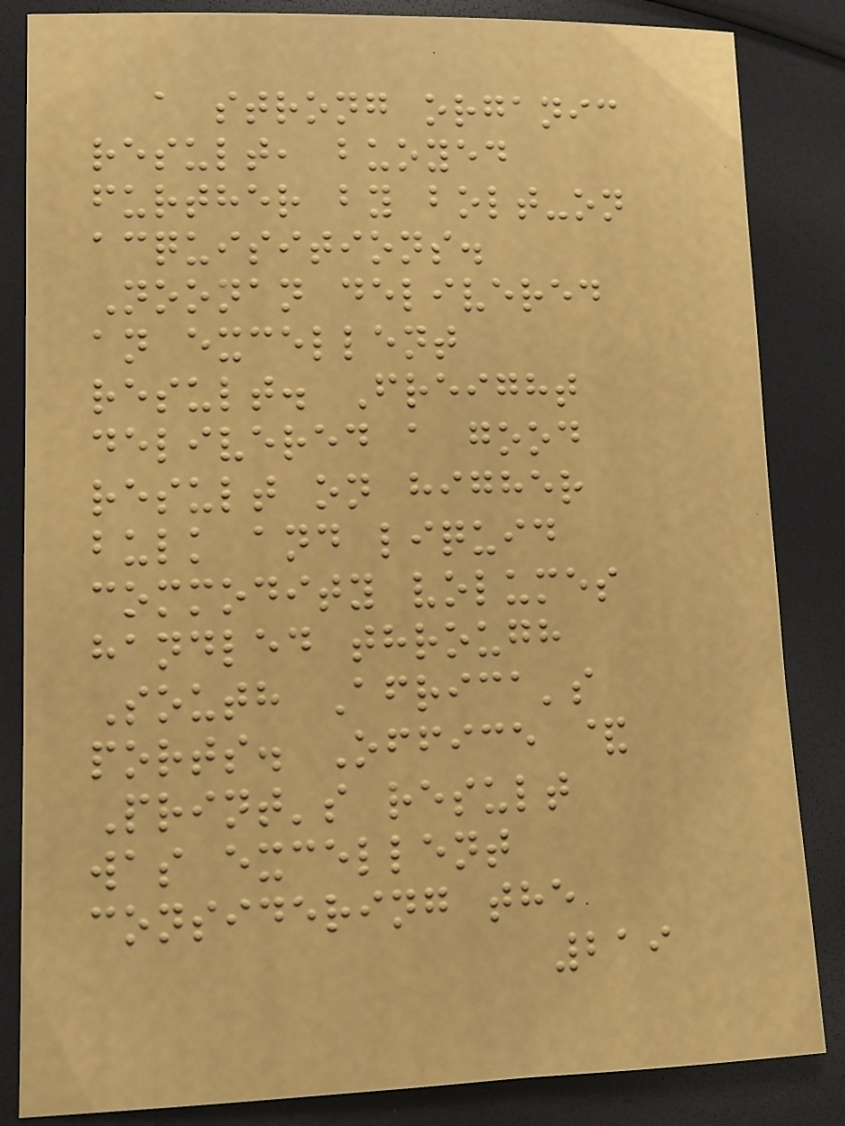a strong organic
result, buoyed
further by bolt-on
acquisitions.
Noonan delivered
an excellent
result. Freight
delivered a good
result on higher
bulk and liquid
commodity volumes
handled through
South Africa's
ports. Office &
Print's result
was excellent
considering the
219
